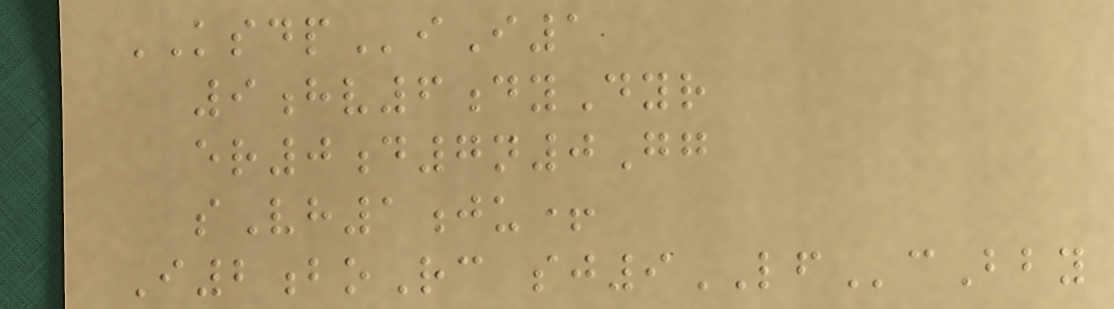KSDPiI1
9hv6dyDyr
er0d7n0Gg
sVh1ju+
I2boRc sj9LFcBby
